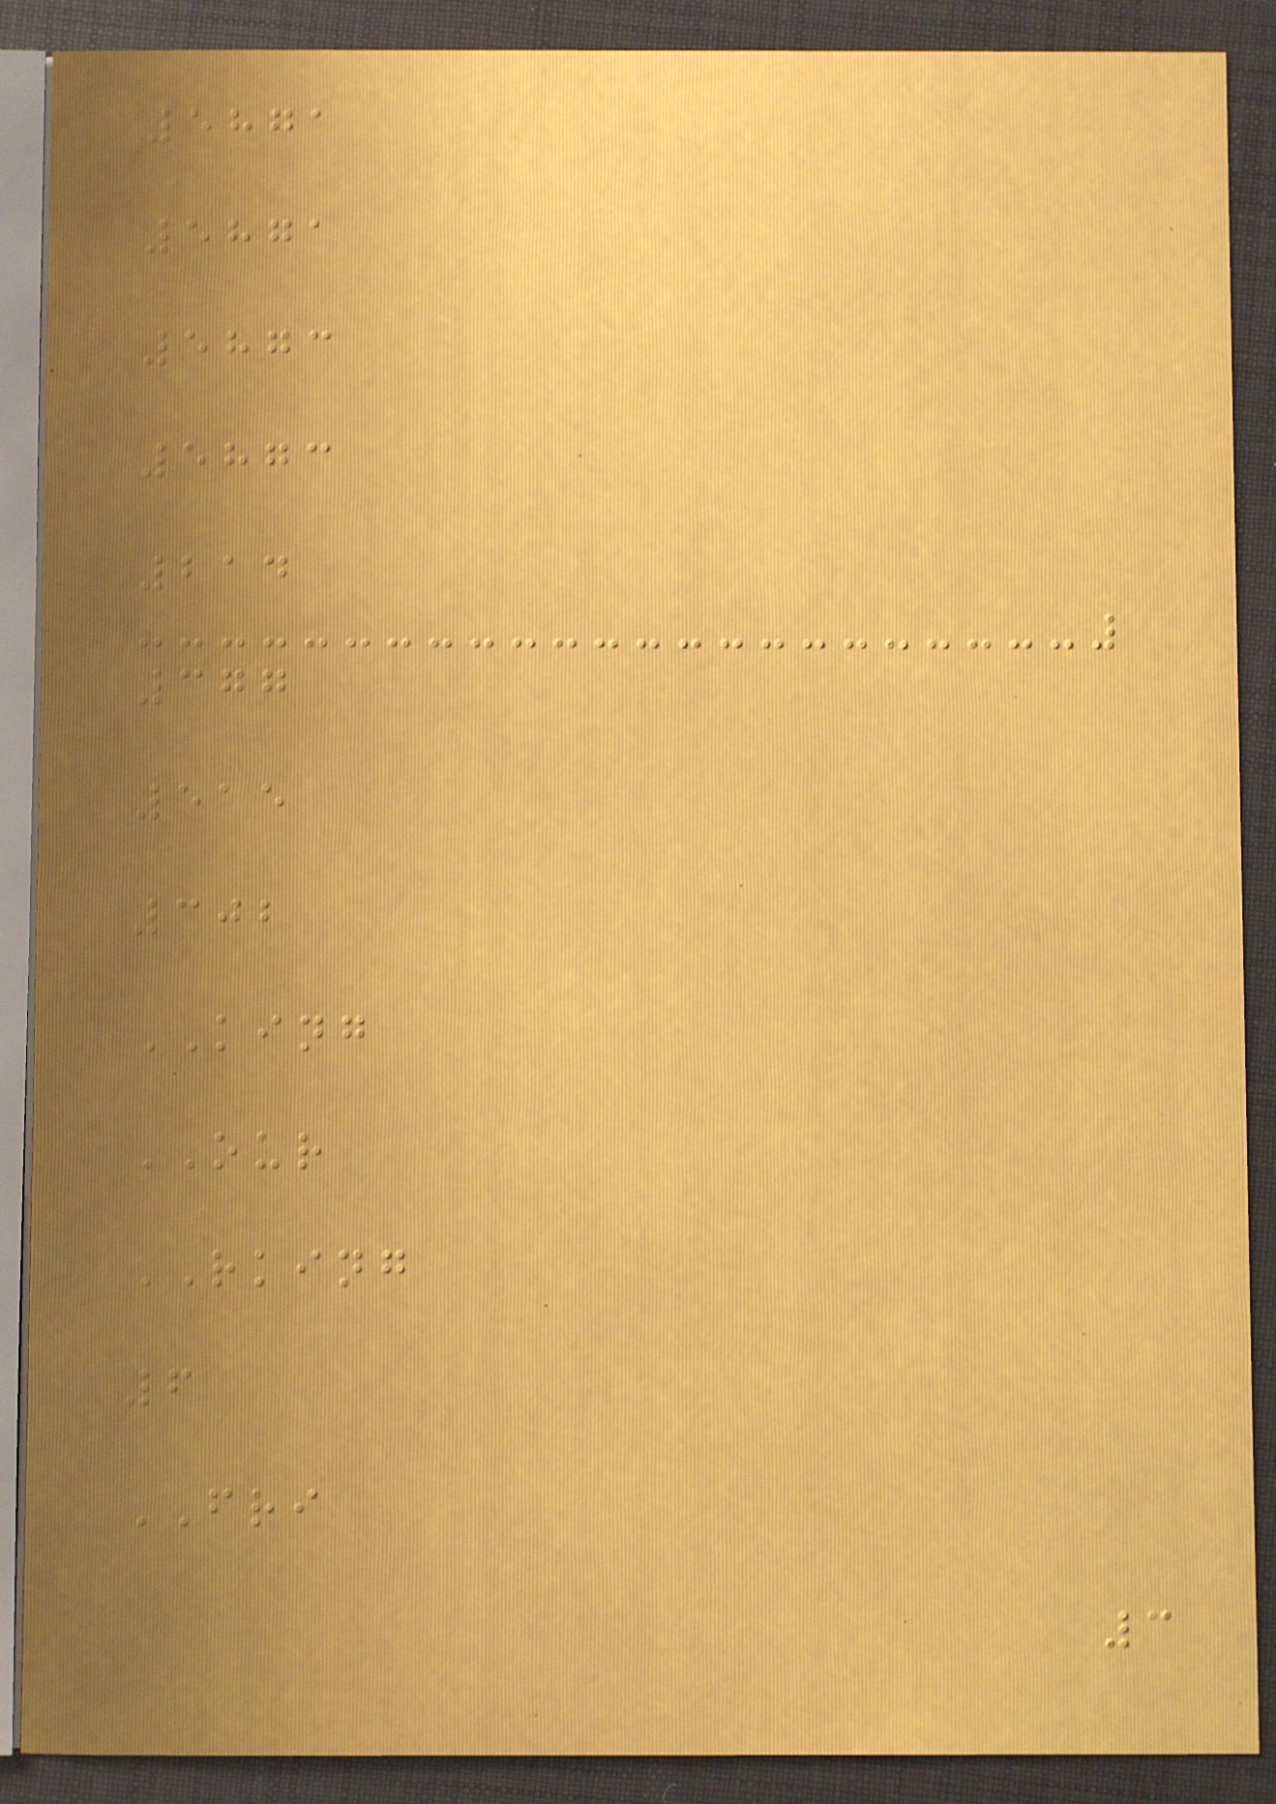5871
5871
5873
5873
214
377
515
302
KING
OUR
RKING
6
FRI
3
